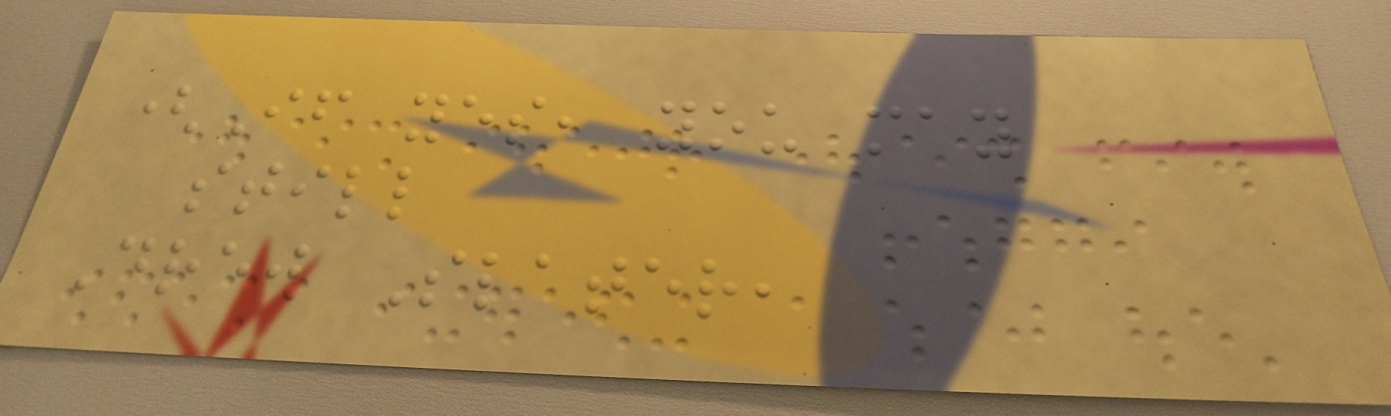(If yes, you may
still
Drew Slater,
